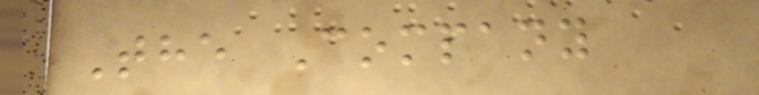The Company
